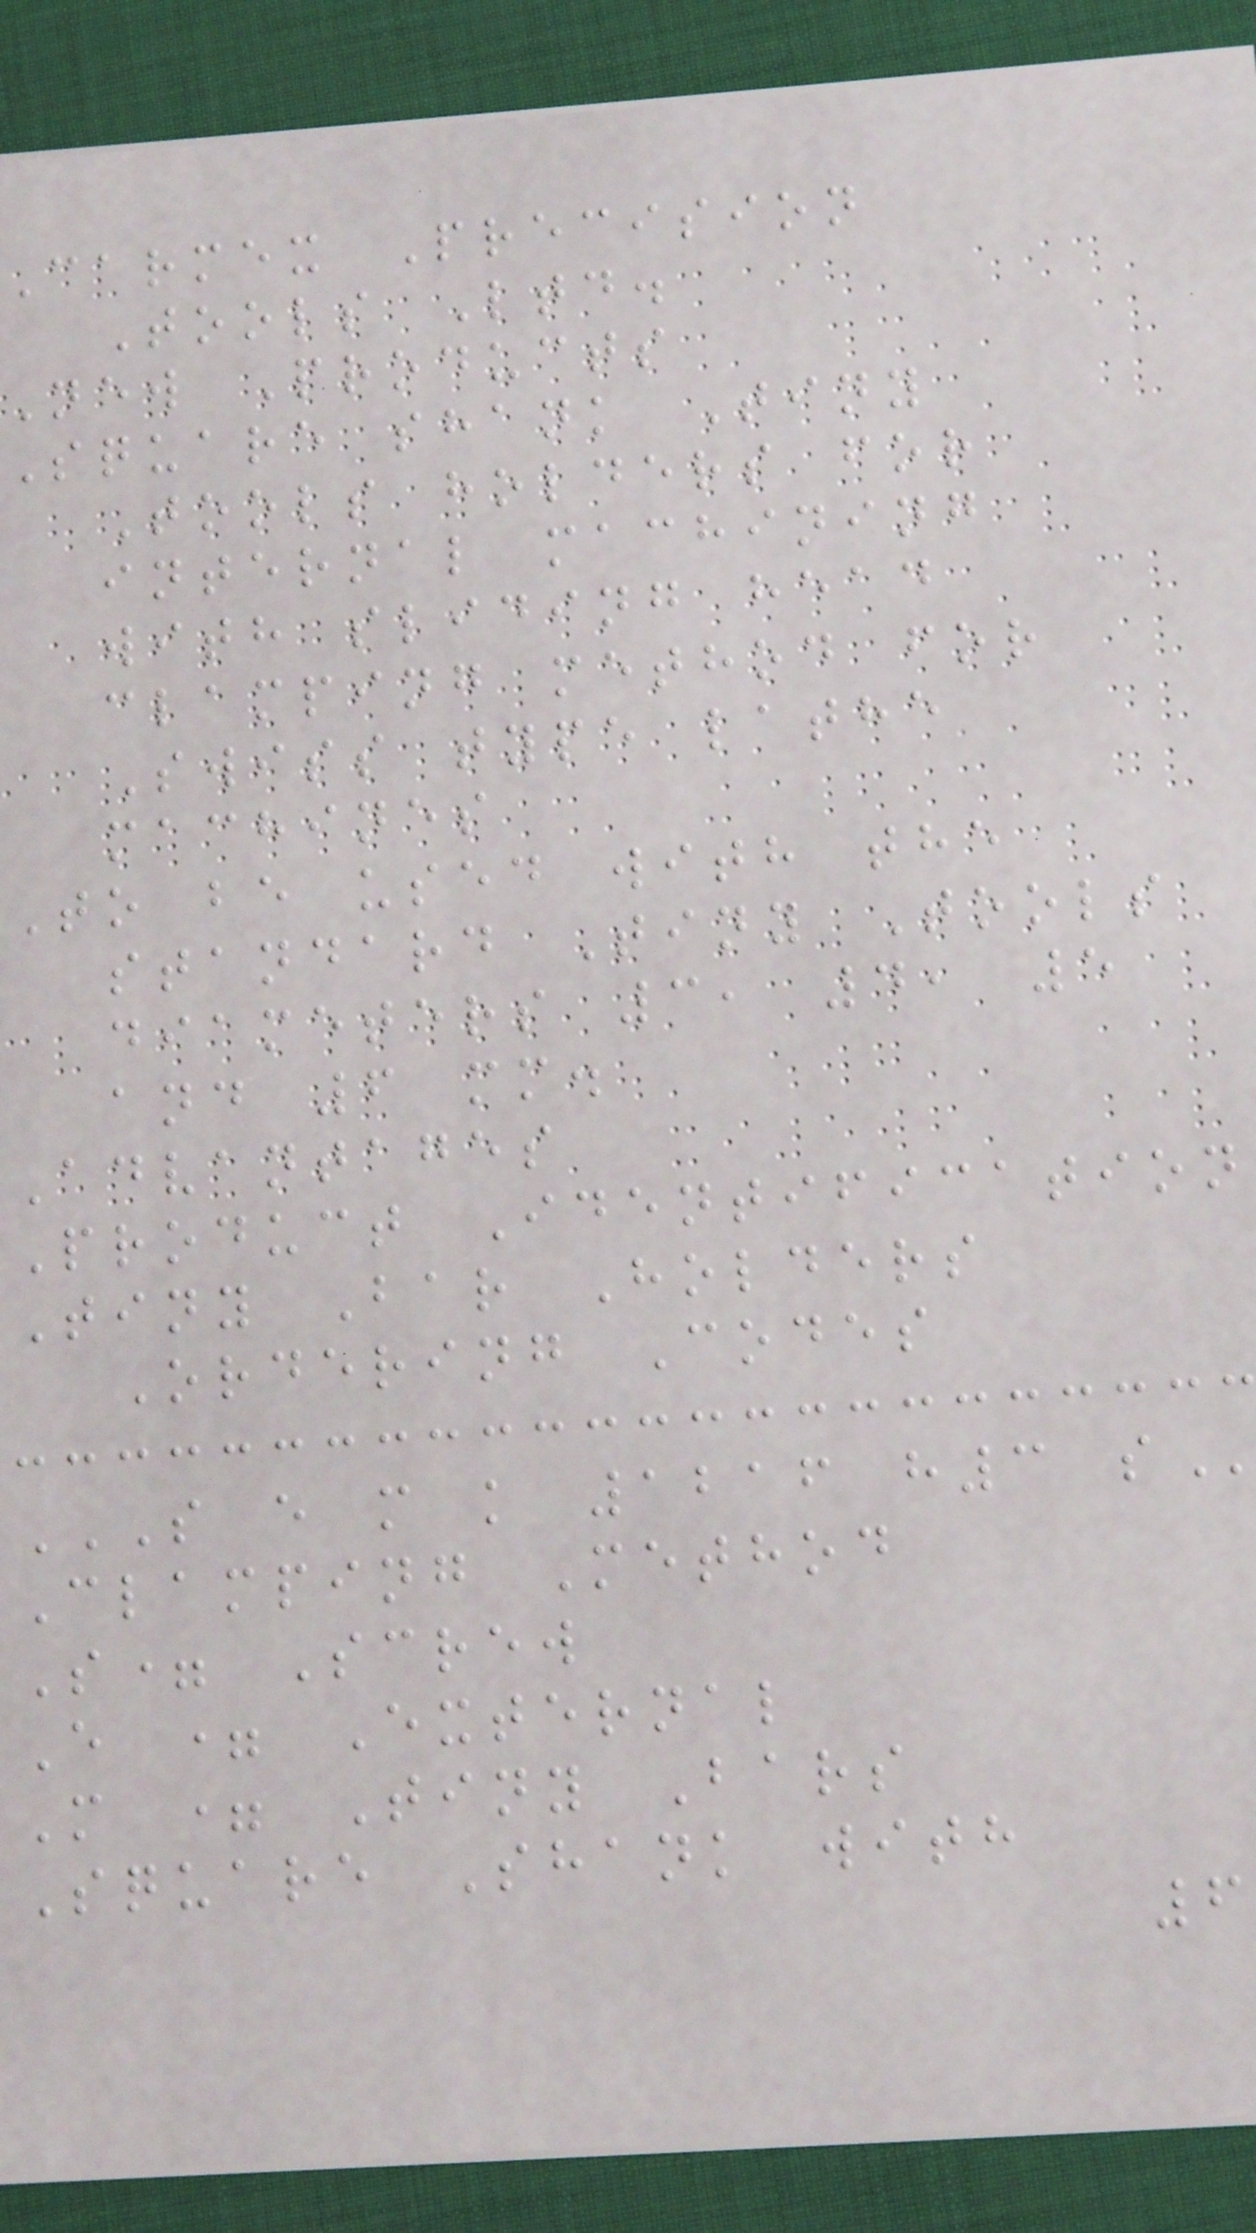Carmex Precision
Tools Ltd.
New Products
Square shank Tiny
Tools holders for
internal machining
with sliding head
clamping method for
Swiss type lathe
machines
To be used with the
standard Tiny Tools
diameters 3, 4, 5
and 6 mm.
Advantages
Product Identification
Tiny Bar Holders
Ordering Codes
Clamping Method
S= Screw
E = External
M = Tiny Bars
Square Shank with
